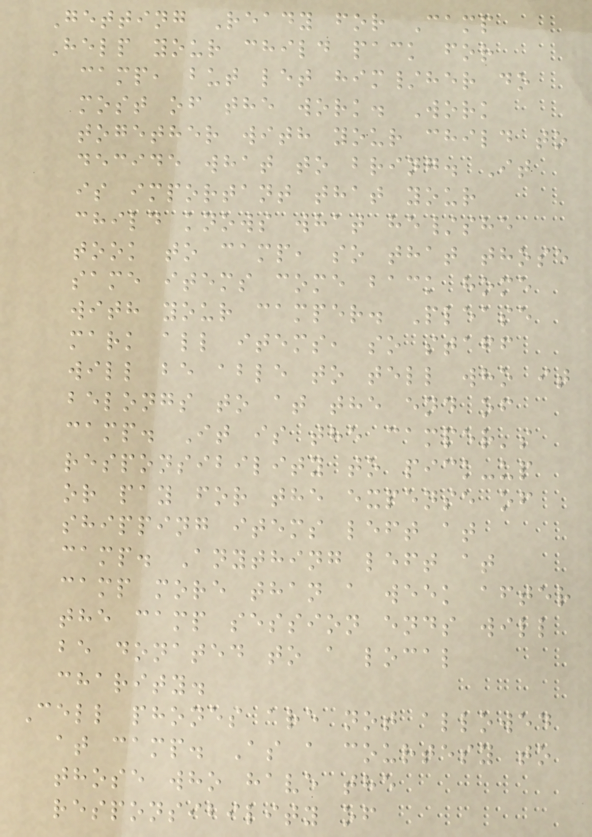Getting Ready for Camp
Help your child pack for
camp, but let him/her do
most of the work. Work
together with your child to
decide what to bring. It
is important that your
child knows what he/she
took to camp, so that those
same items come back home
with your camper. Please
mark all items, so staff
will be able to tell who it
belongs to at the end of
camp. It is the camper's
responsibility to pick-up
or pay for the expense of
shipping items left at
camp. Anything left at
camp more than a week after
the camp session ends will
be donated to a local
charity.
Cell phones are not allowed
at camp. As a courtesy to
those who have the
responsibility of
